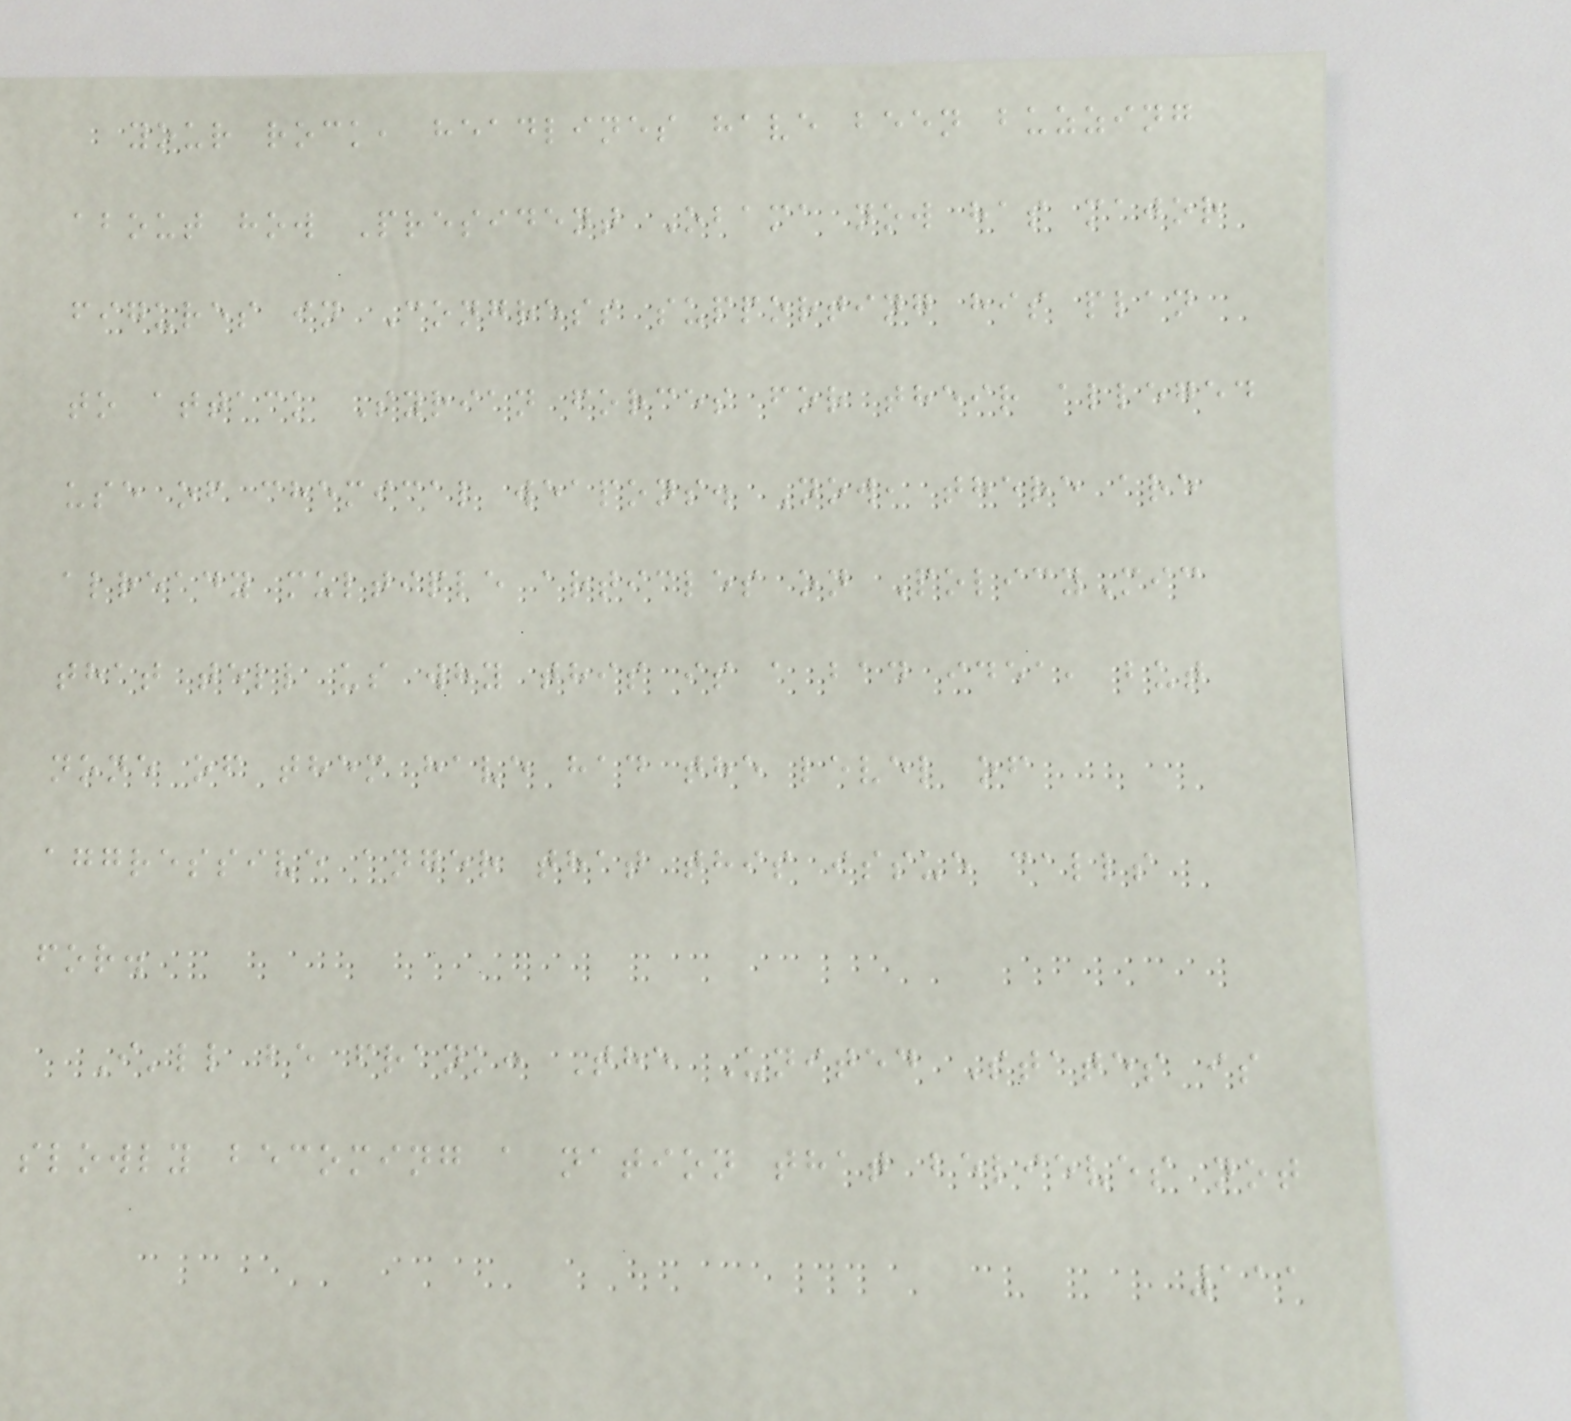your rock, headlines have been buzzing
about how President Obama now has major
figures in Congress supporting his plan
to attack Syrian forces for their alleged
use of chemical weapons. Now, there are
already multiple articles on PolicyMic
that tell us why this is a bad idea, but
none of them have had the level of
aggressive anger that this issue calls
for.
I'll be frank: The United States is
slowly becoming a nation that believes not
111
